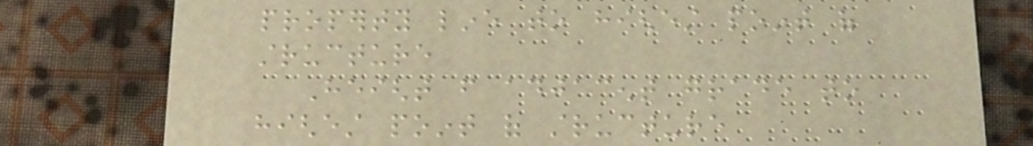property line to highest point of
structure
Height from adjacent grade to
highest point of structure
